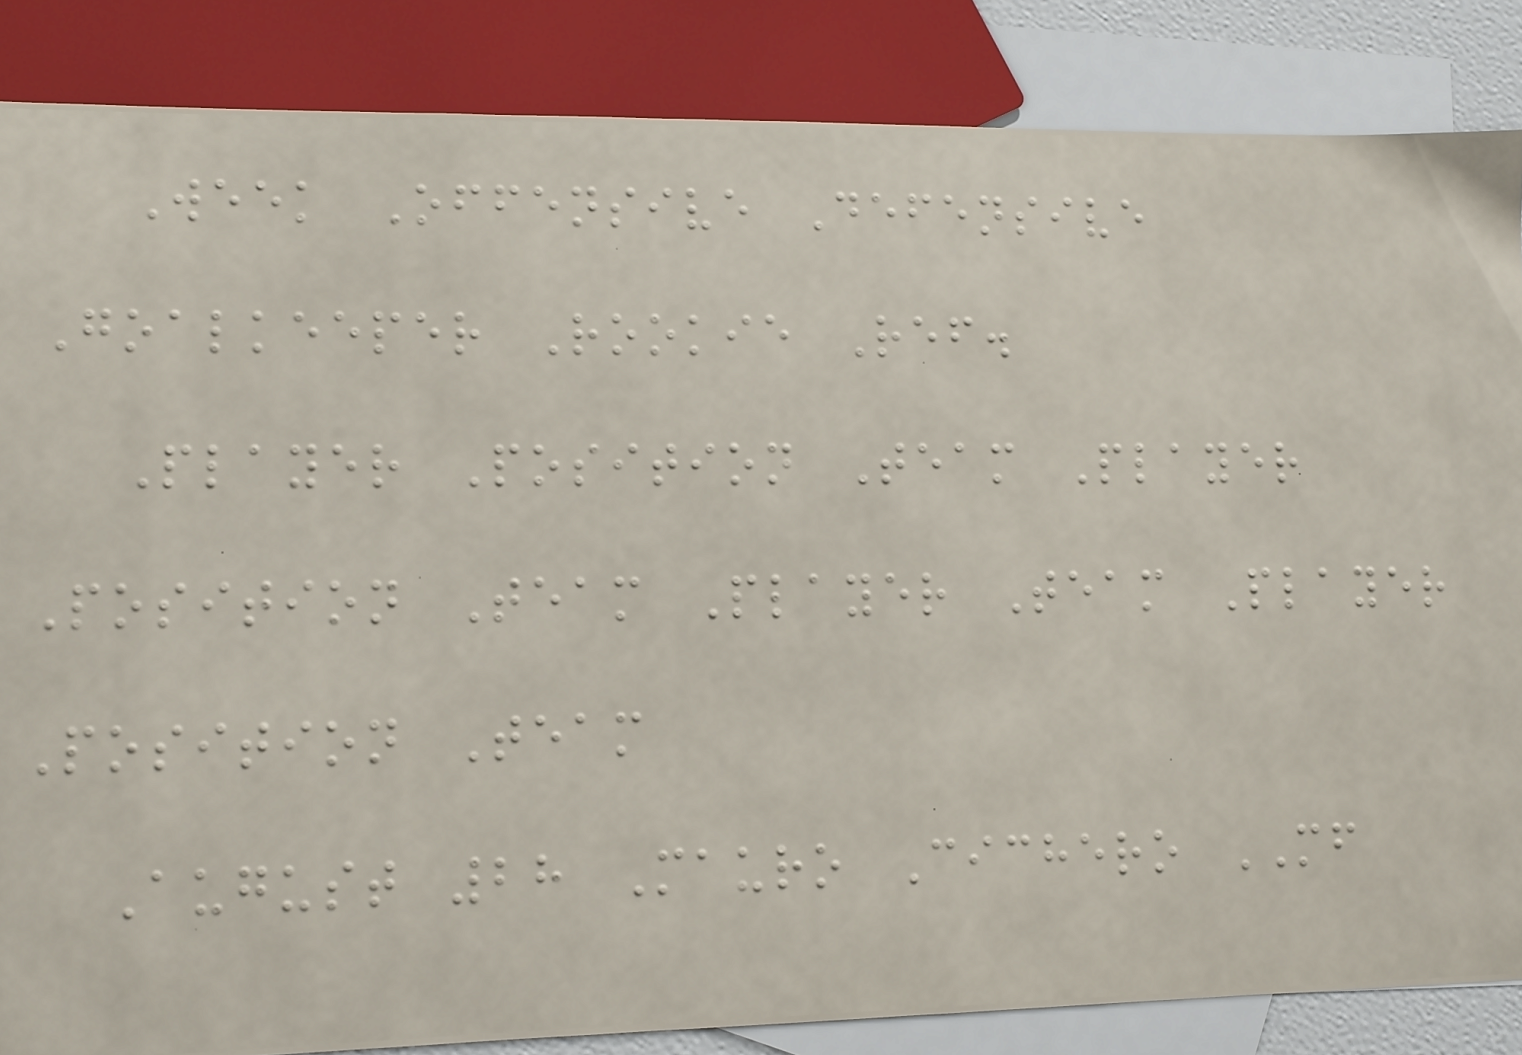Week Offensive Defensive
Goalkeeper Rookie Ref.
Player Position Team Player
Position Team Player Team Player
Position Team
August 28 Mauro Cichero MF
